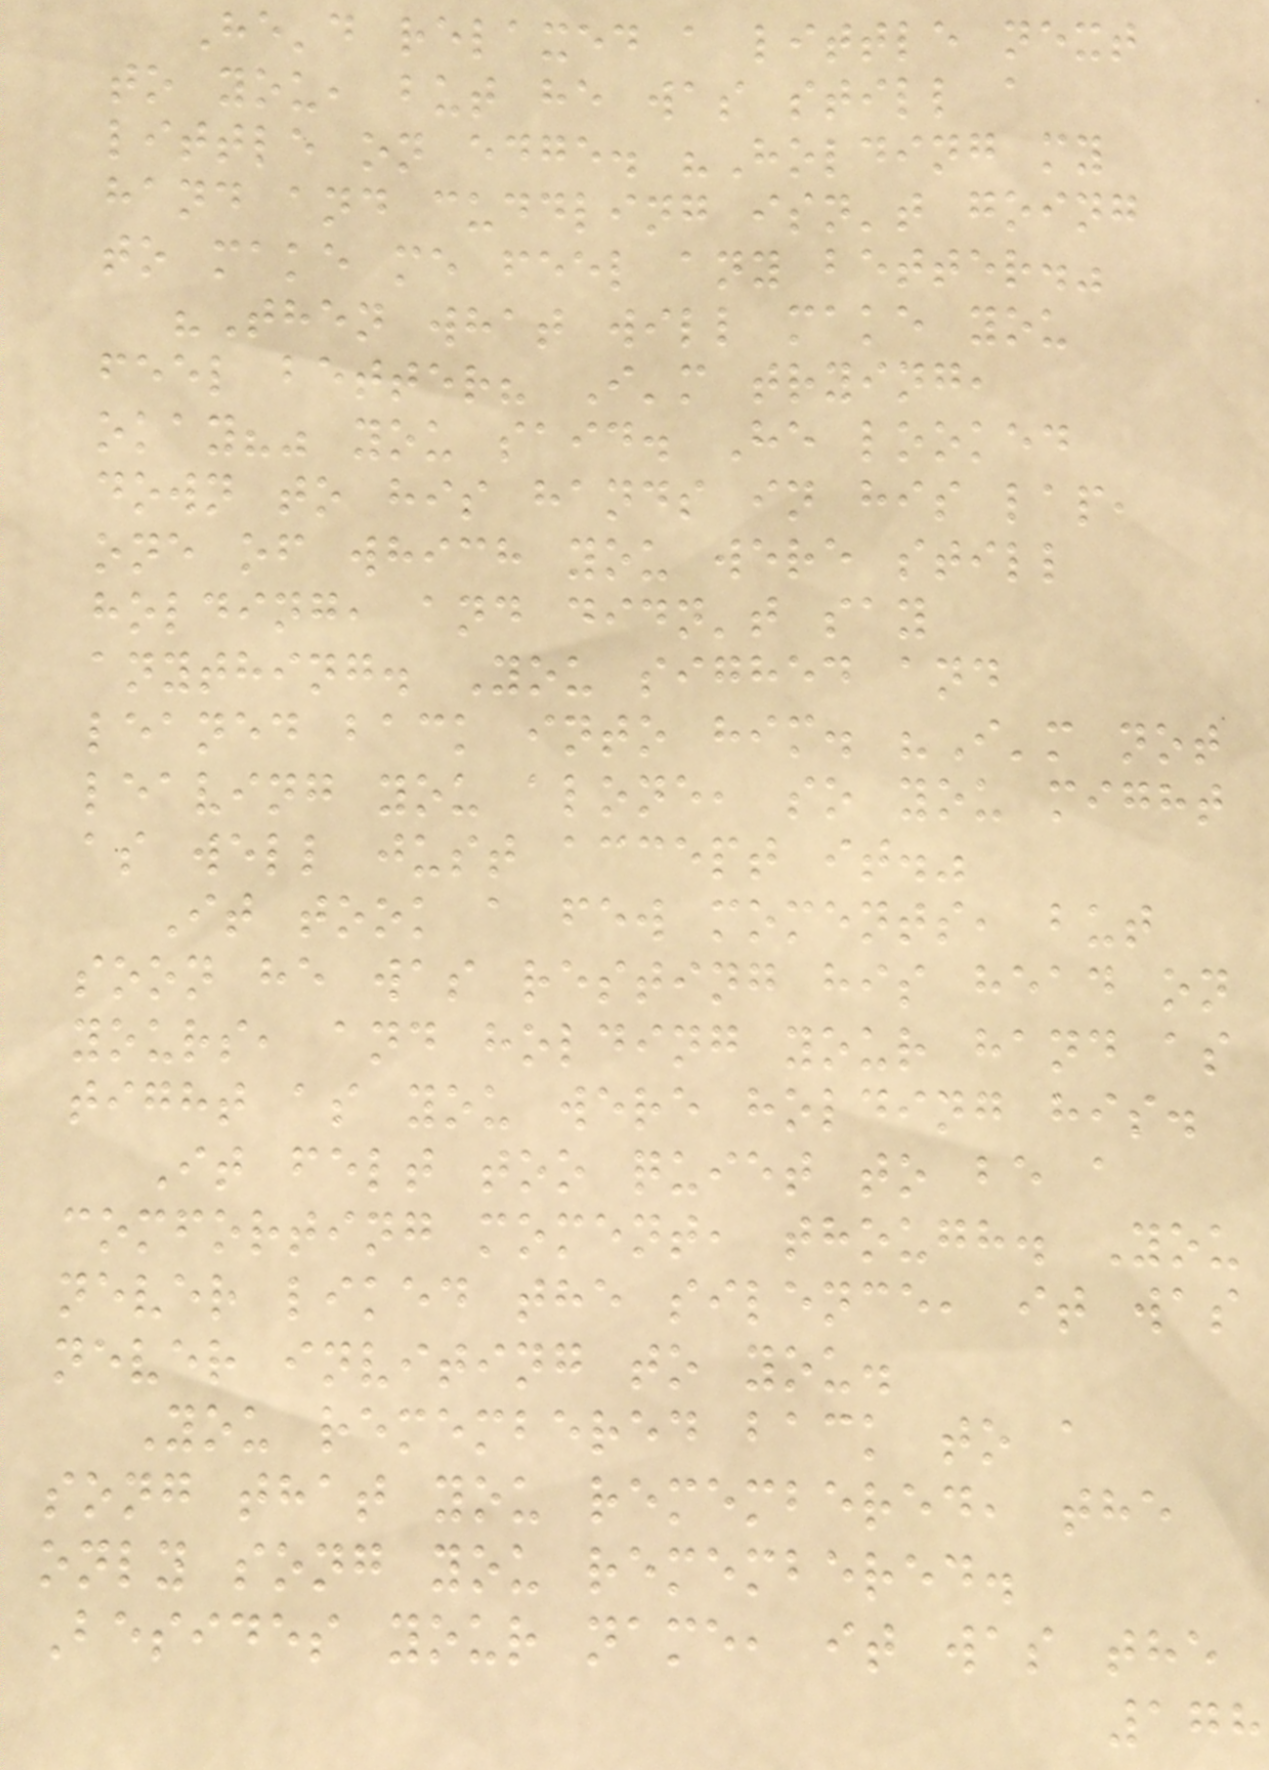He'd relaxed a little next
to you, but he was still a
little on edge. "Holding my
hand and cuddling isn't going
to make me feel any better."
"Then what will make you
feel better? I'm trying,
okay?" you said. He looked
down to his hands in his lap,
one of which you were still
holding, and didn't say
anything. You sighed and
leaned back into him. "I'm not
leaving you alone, so you might
as well just accept it."
It took a few moments, but
soon he was resting his head on
yours, and holding your hand as
tight as you were holding his.
It felt too quiet to be a
comforting moment, though. You
never liked the silence, it was
never inviting to you.
You remembered back to a
song that you remembered, the
only song you remembered.
Besides your name, it was the
178
